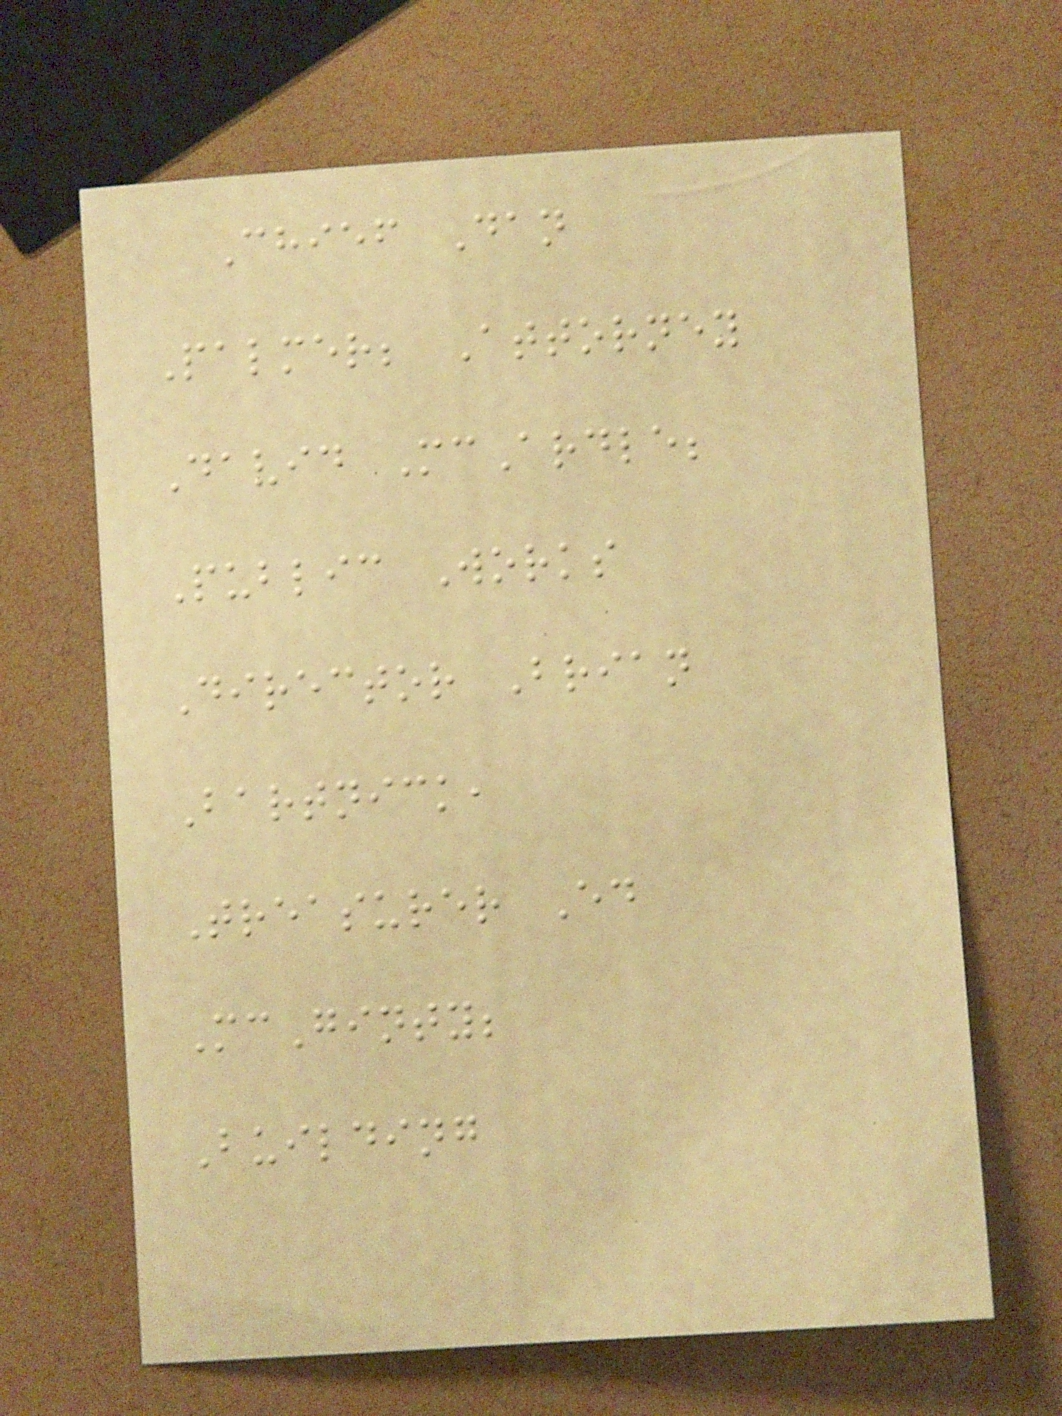Chief Dan
Palmer; Attorney
David McArdle;
Public Works
Director Brian
Bartnick,
Treasurer Ed
McGinty;
Building
